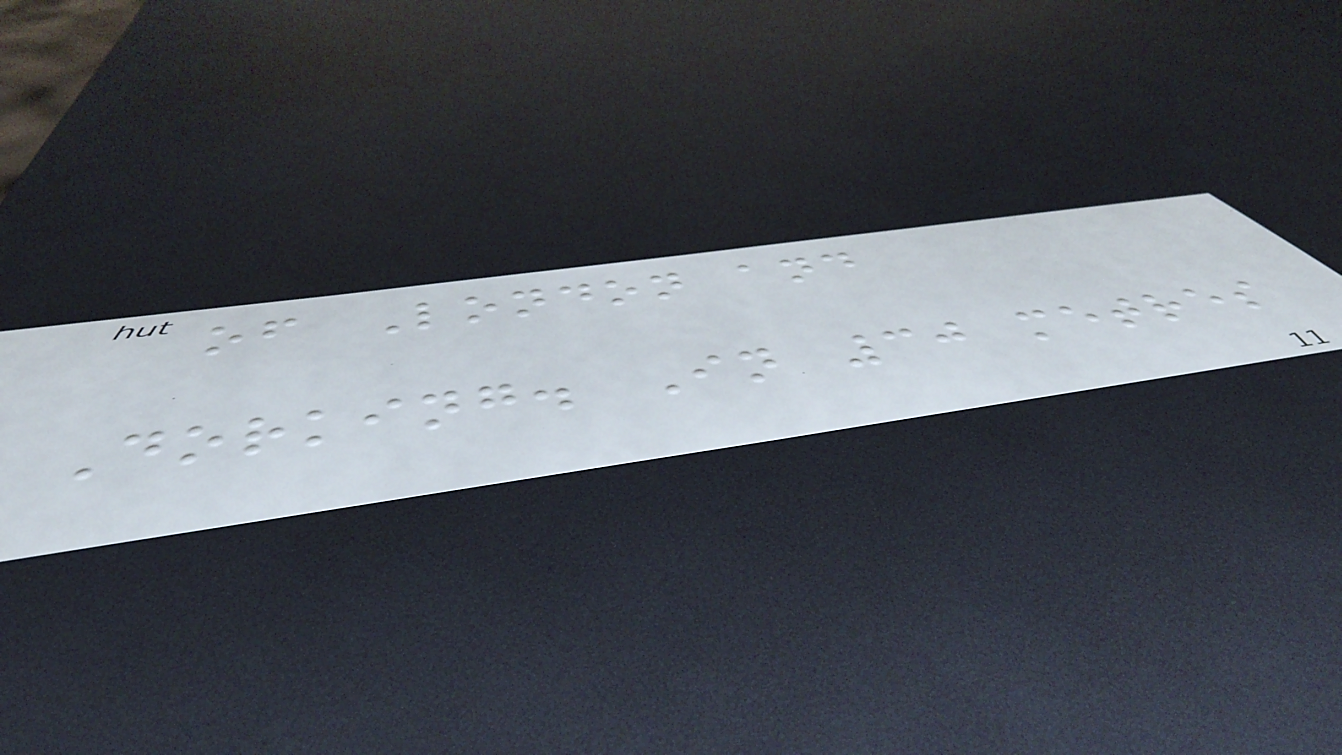of London and
Dorking. In 30 metres
